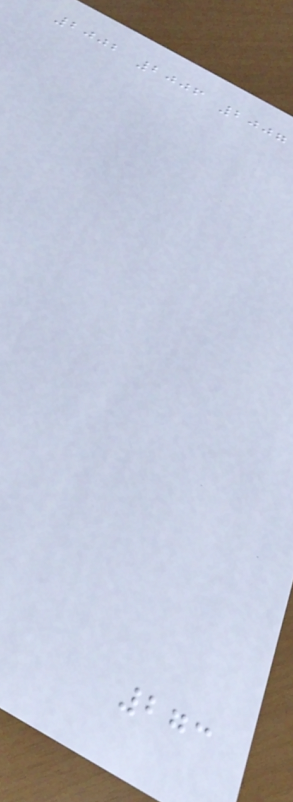2002 2006 2007
273
